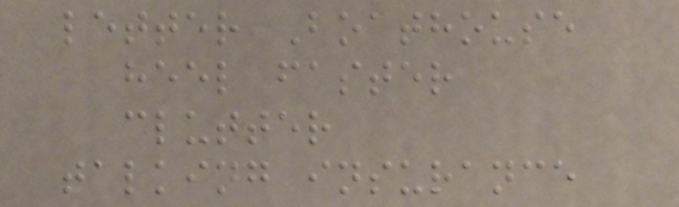letter Boathouse
heel faster
clutter
talking insurance
